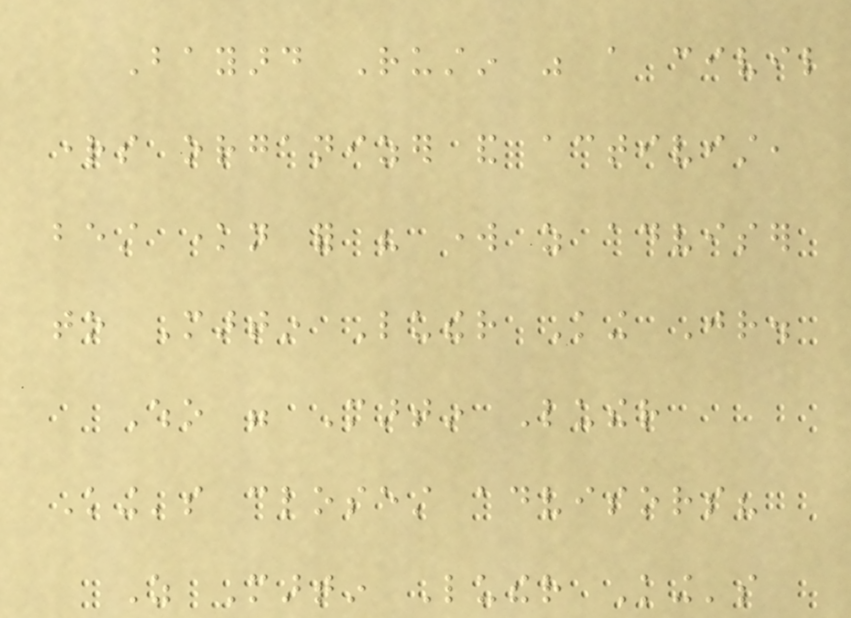Bayard Rustin was a civil
rights organizer and activist,
best known for his work as adviser
to Martin Luther King Jr.
Who were Martin Luther
King's closest advisors?
As Martin Luther King's
